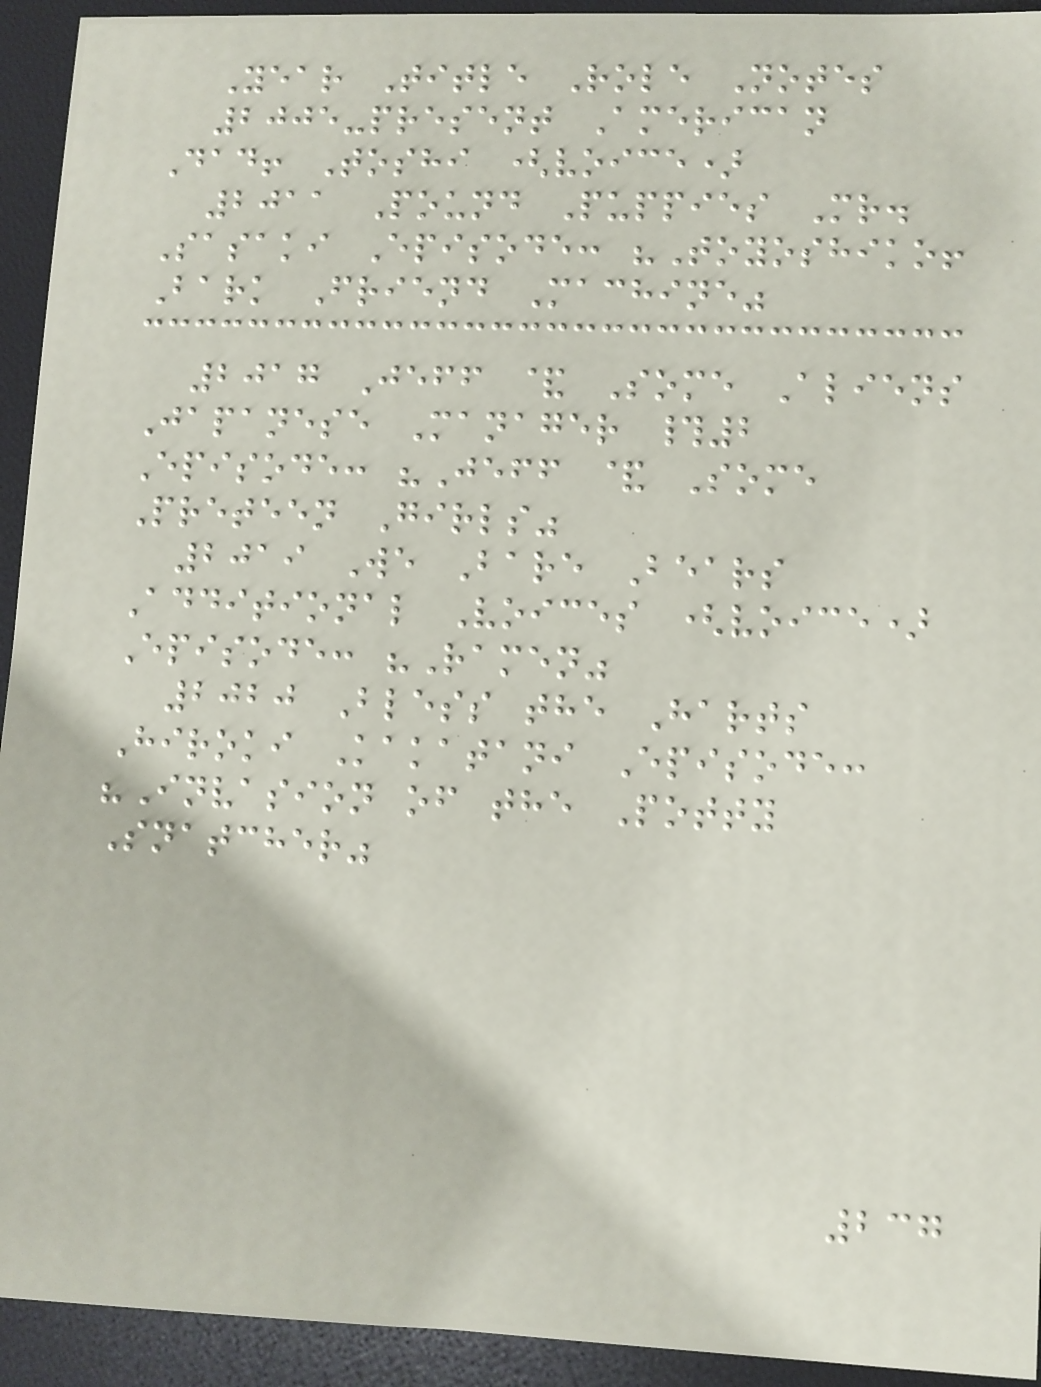Year Title Role Notes
2005-present American
Dad! Toshi (voice)
2011 Pound Puppies Mr.
Sasaki Episode: "Toyoshiko!
Bark Friend Machine"
2017 Jeff & Some Aliens
Japanese Manager #2
Episode: "Jeff & Some
Preteen Girls"
2019 We Bare Bears
Additional Voices (voice)
Episode: "Ramen"
2020 Bless the Harts
Hiroki Kakatani Episode:
"Invasion of the Potty
Snatcher"
237
